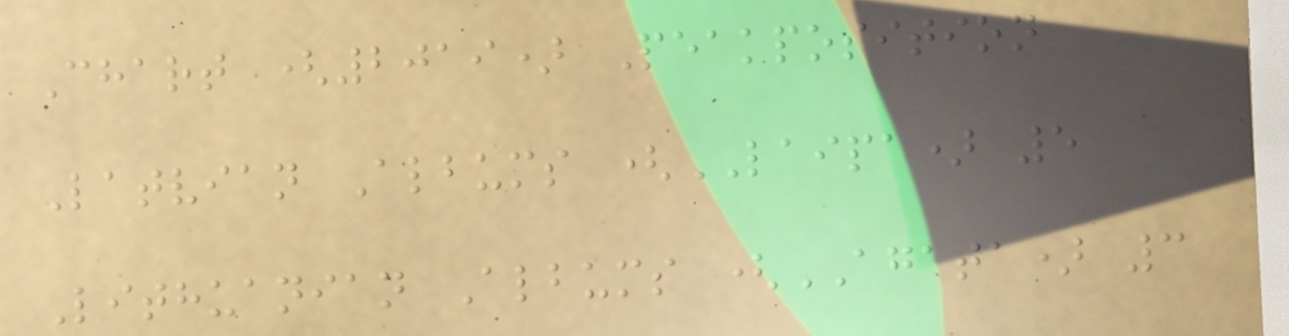Chart (2019) Peakposition
Latvian Albums (LAIPA) 5
Lithuanian Albums (AGATA) 3
